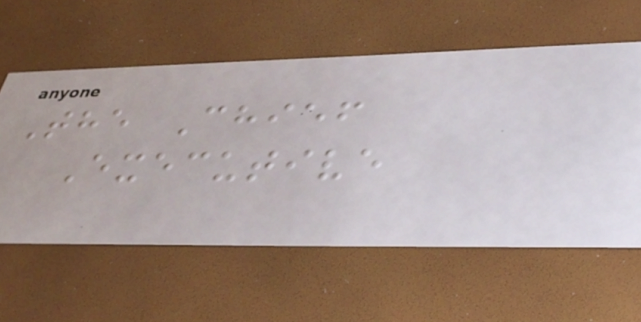The Chief
Executive
